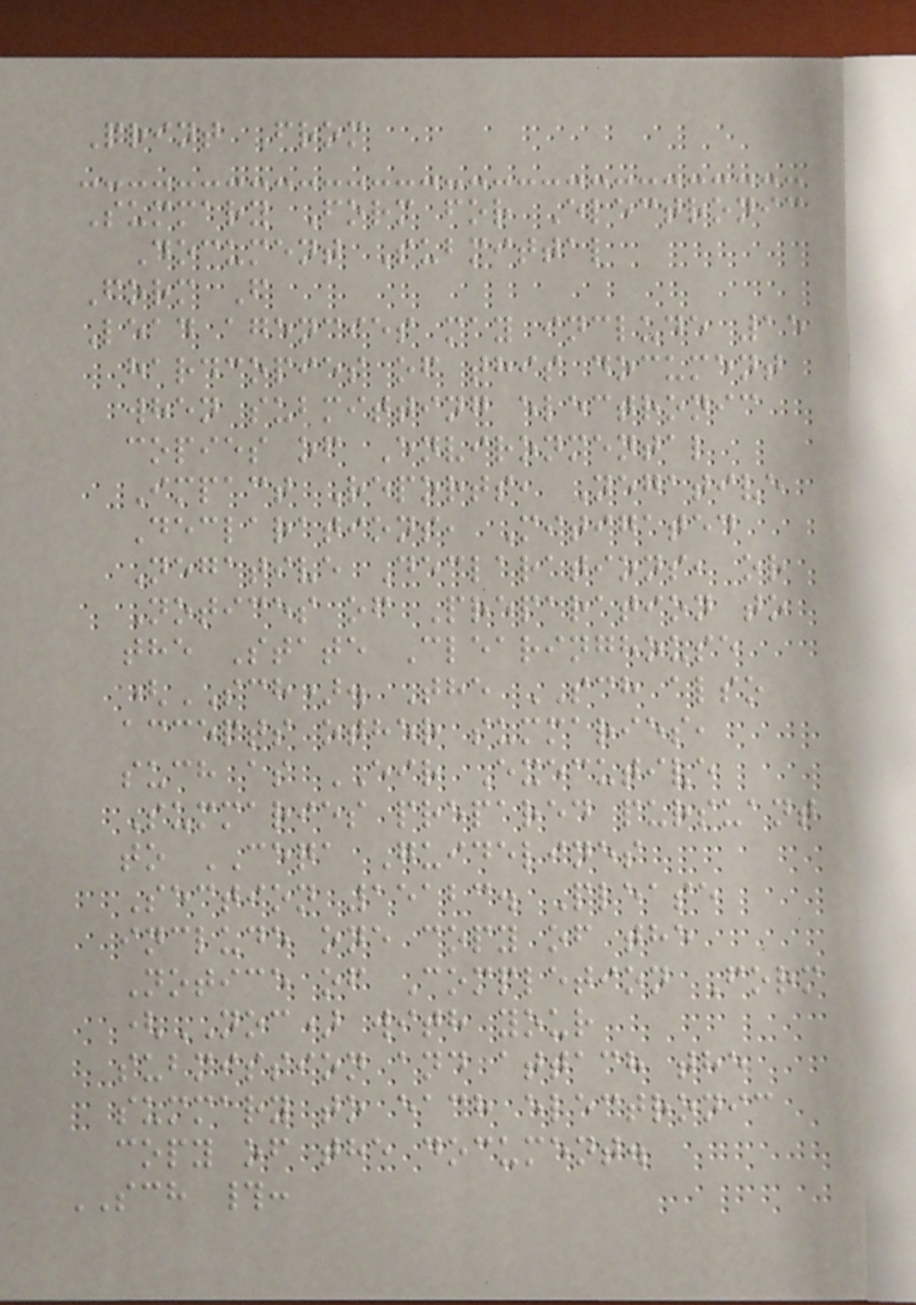Print From
Summary Form for Electronic
Document Submittal
Form F
Lead agencies may include 15
hardcopies of this document
when submitting electronic
copies of Environmental
Impact Reports, Negative
Declarations, Mitigated
Negative Declarations, or
Notices of Preparation to
the State Clearinghouse
(SCH). The SCH also
accepts other summaries,
such as EIR Executive
Summaries prepared pursuant
to CEQA Guidelines
Section 15123. Please
include one copy of the
Notice of Completion Form
(NOC) with your
submission and attach the
summary to each electronic
copy of the document.
SCH #:
